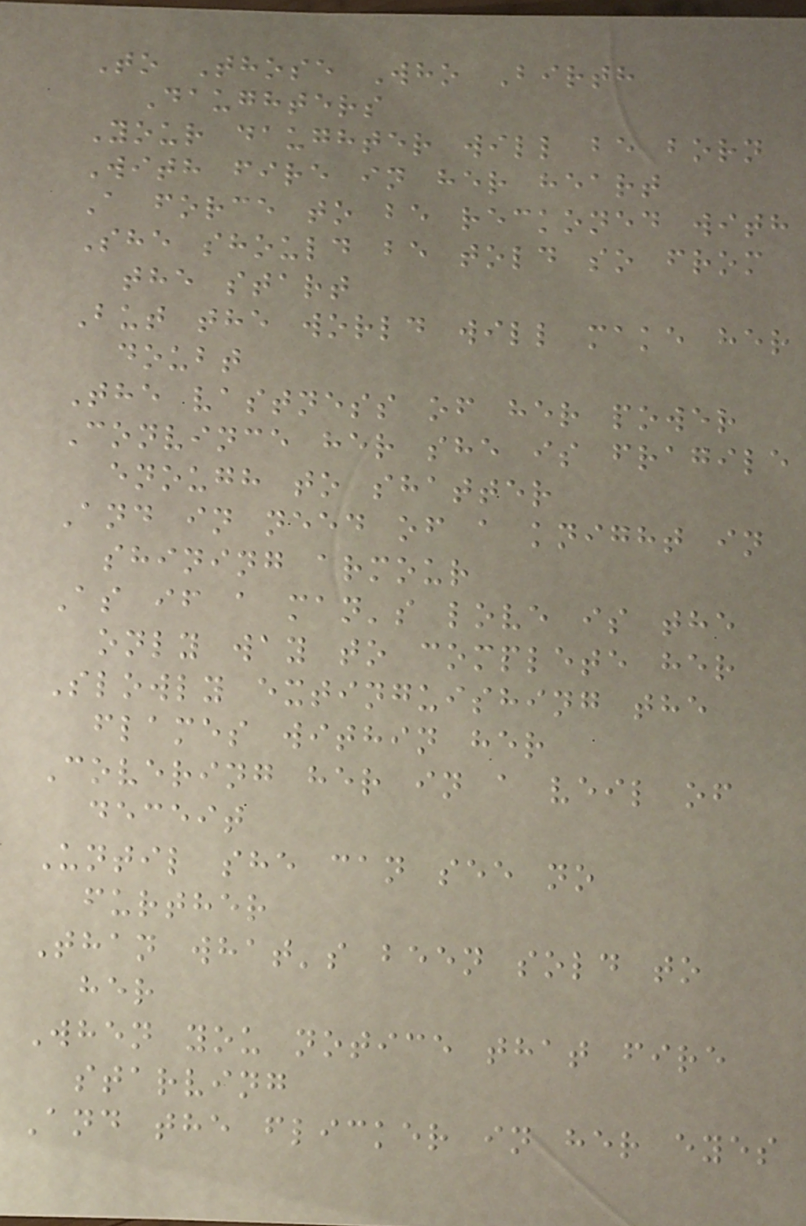To Those Who Birth
Daughters
Your daughter will be born
With fire in her heart
A force to be reckoned with
She should be told so from
the start
But the world will make her
doubt
The vastness of her power
Convince her she is fragile
enough to shatter
And in need of a knight in
shining armour
As if a man's love is the
only way to complete her
Slowly extinguishing the
flames within her
Covering her in a veil of
deceit
Until she can see no
further
Than what's been sold to
her
When you notice that fire
starving
And the flicker in her eyes
